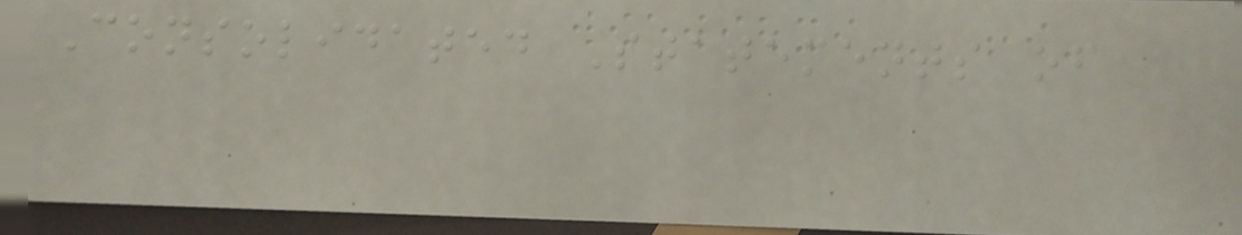Consolidated Statements of
